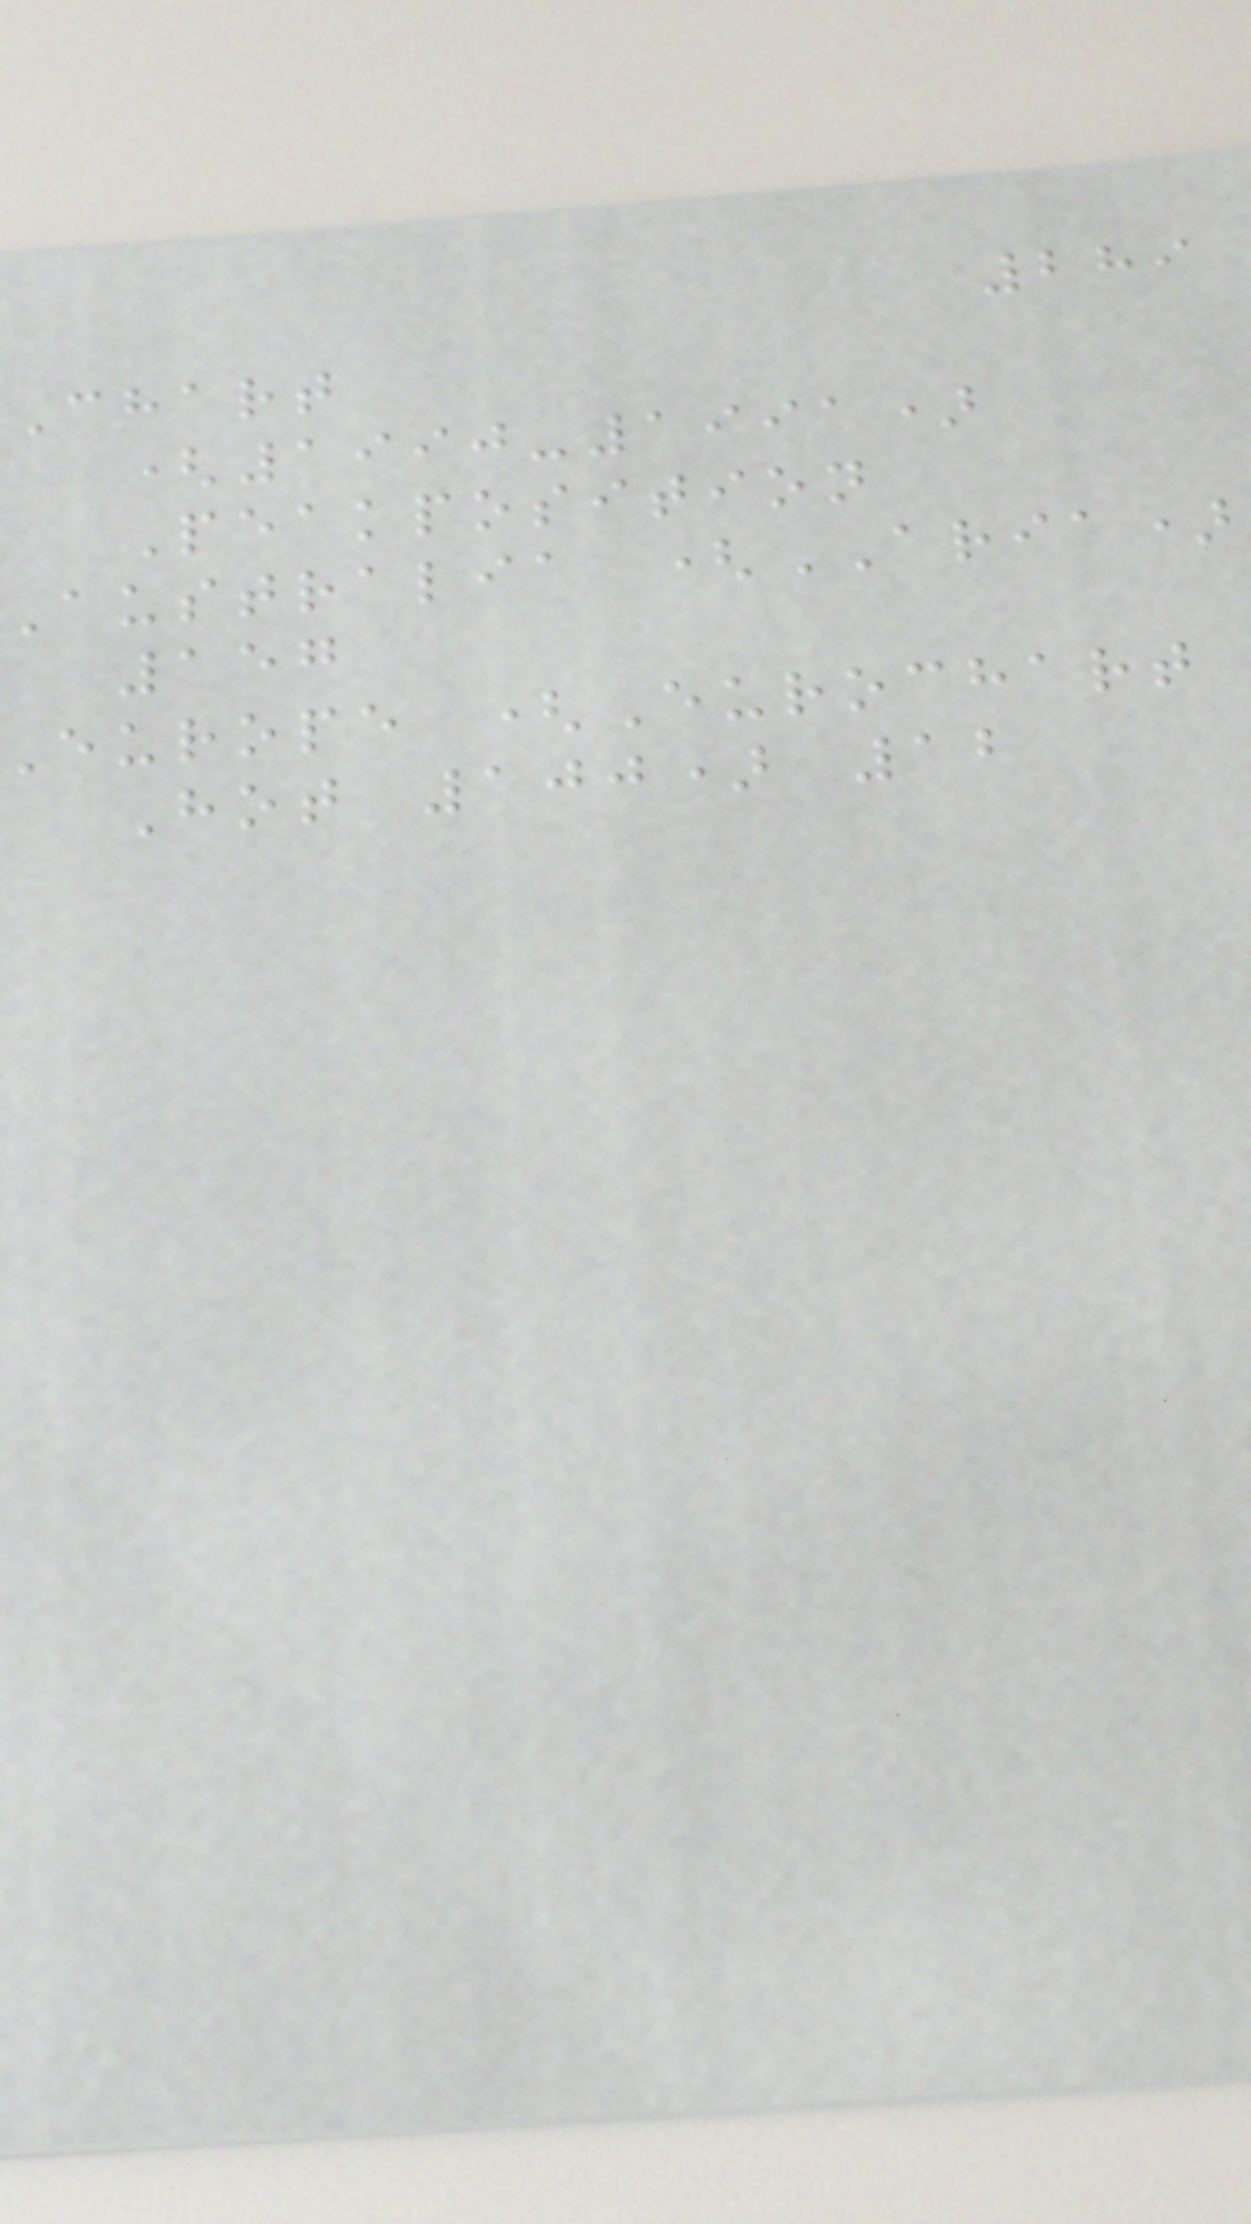289
Chart
(1990-1991)
Peakposition
Australia (ARIA)
157
europe (Eurochart
Hot 100) 12
